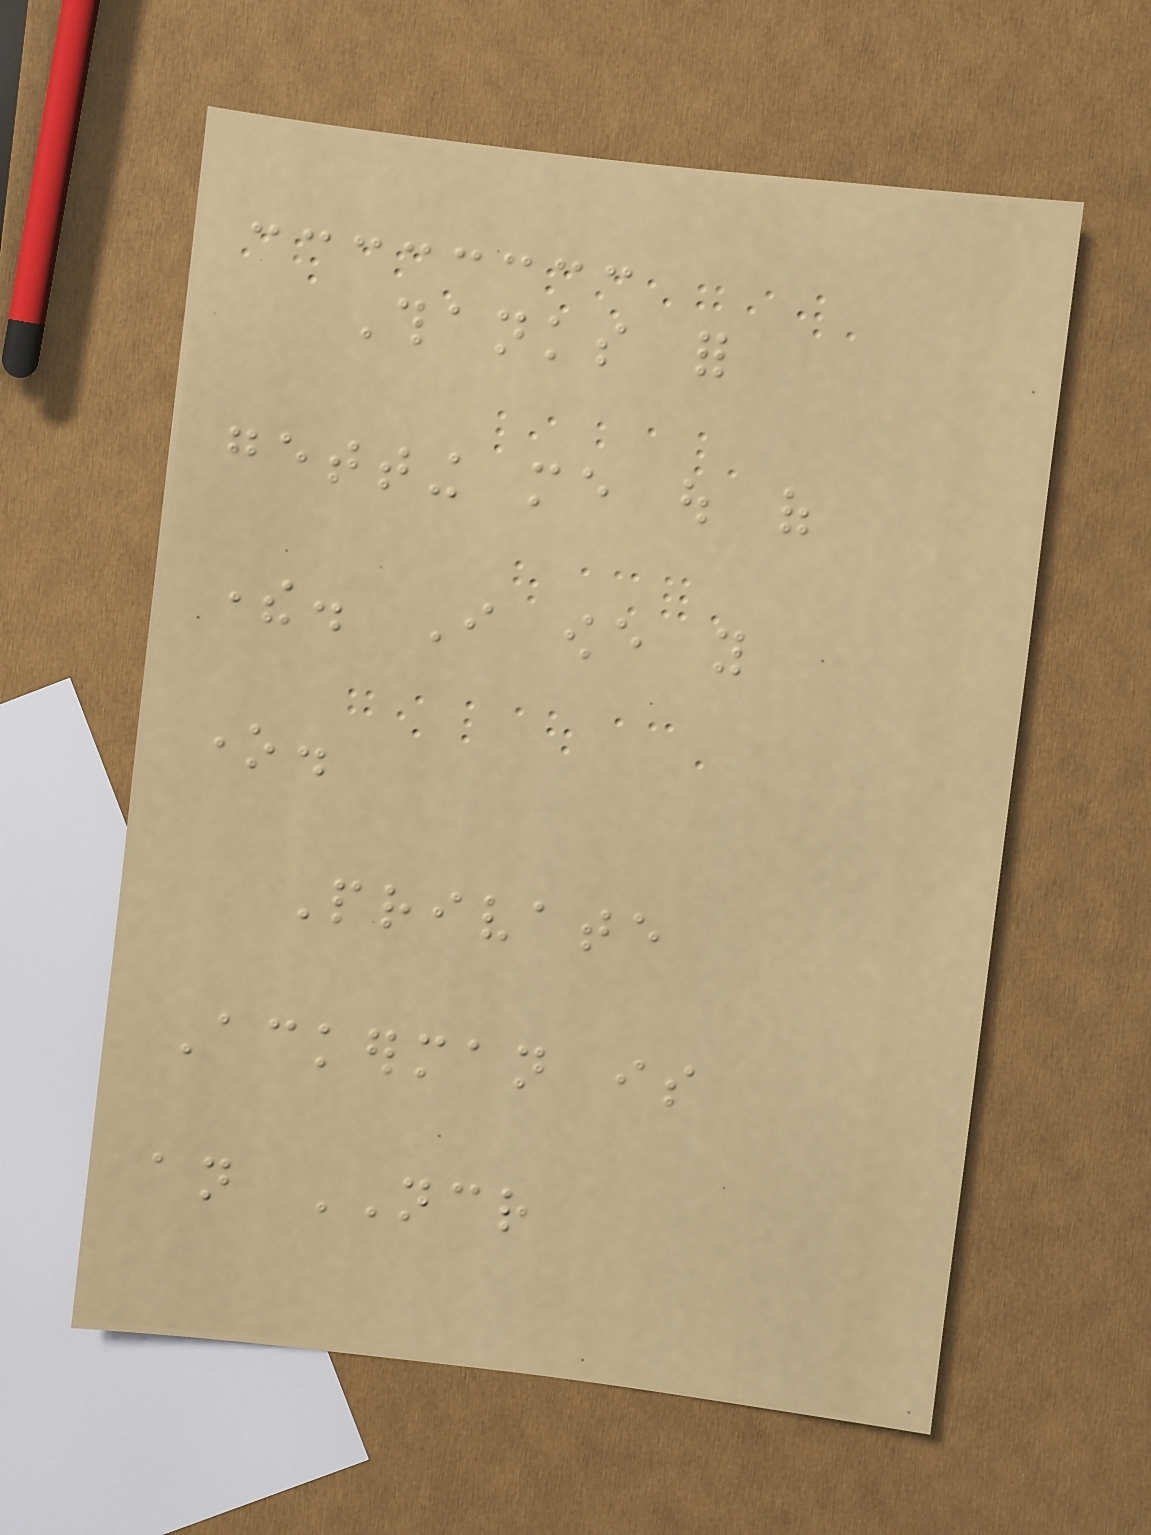Thanks for
getting me out of
there. I owe you
one.
Private
Ackerman is
an NCR
